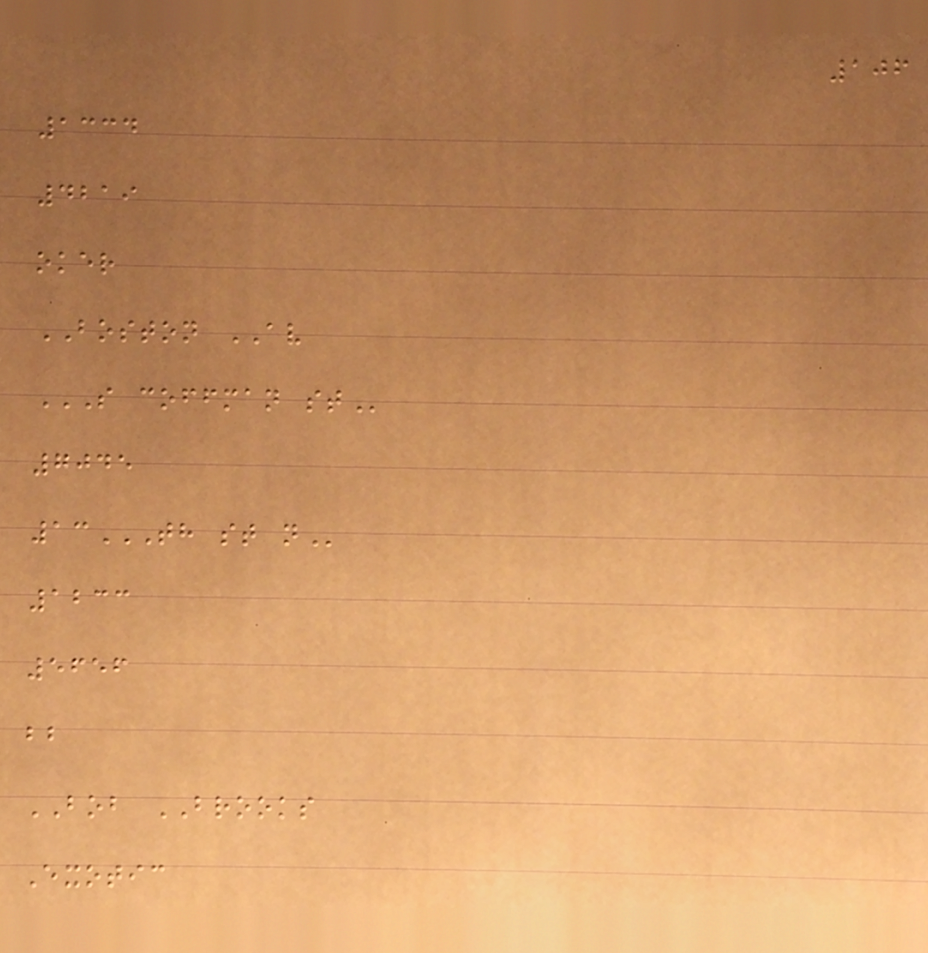106
1334
4219
oker
BOSTON AV
S COFFMAN ST
7045
13TH ST N
1233
5656
bb
BOB BROOKS
Exotic
